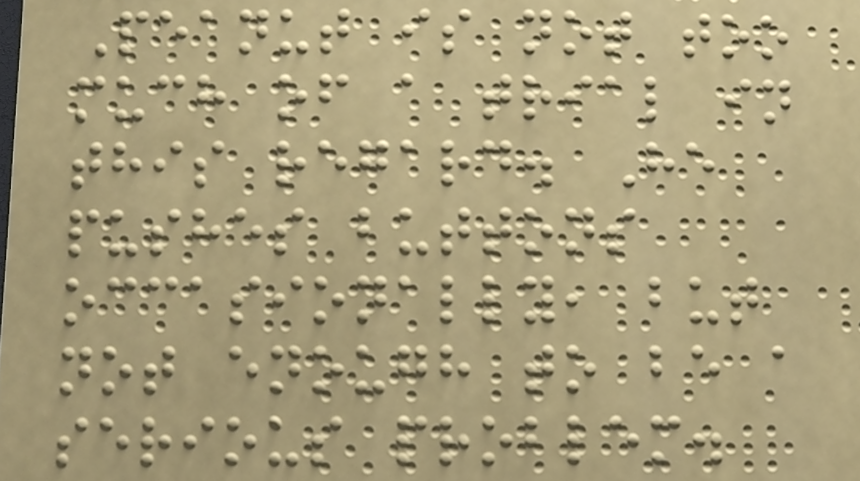Peanut is not too
much of a trial in
this regard. He
pushes buttons
occasionally, but
not enough to be a
serious problem.
